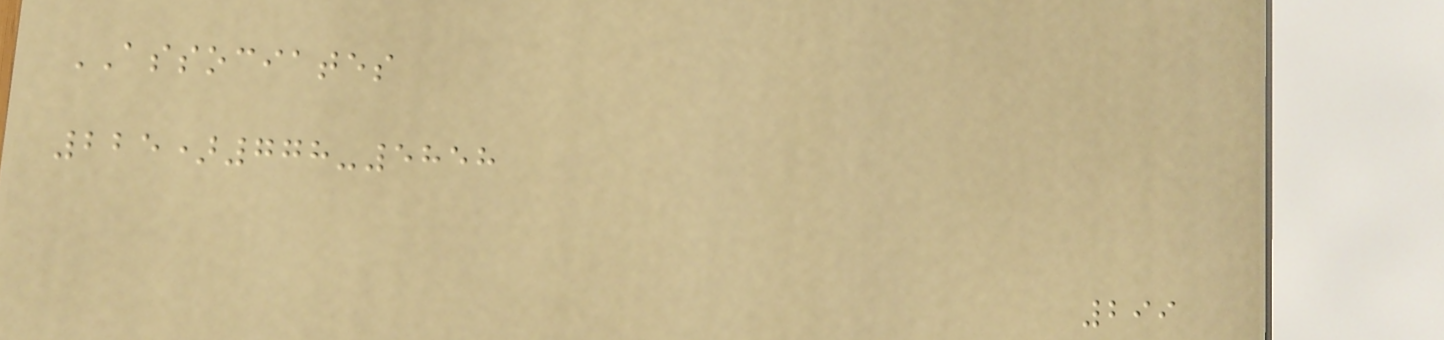ASSOCIATES
225)778-5858
299
